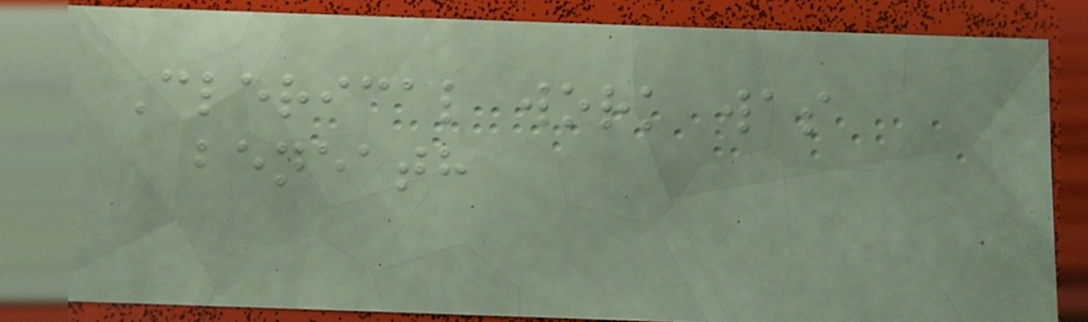Clerical work was
beneath
